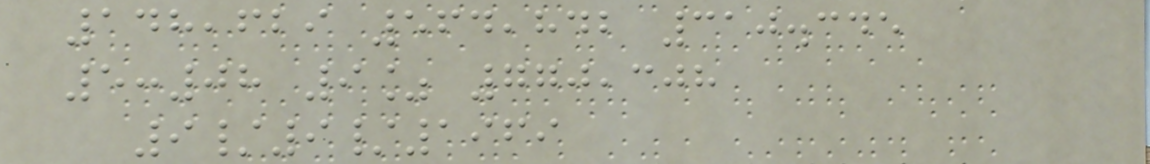148,629 564,842 310.345
5:08 9% 770,308
9/9/1969
